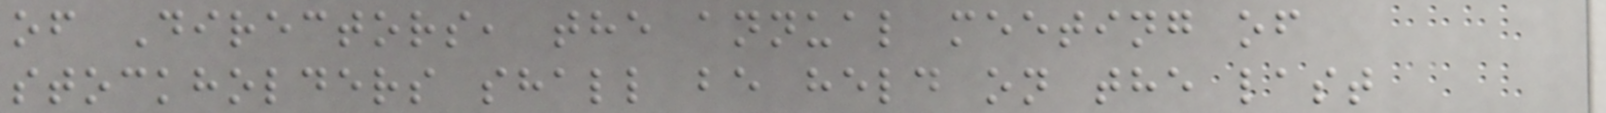of Directors, the annual meeting of
stockholders shall be held on the last
